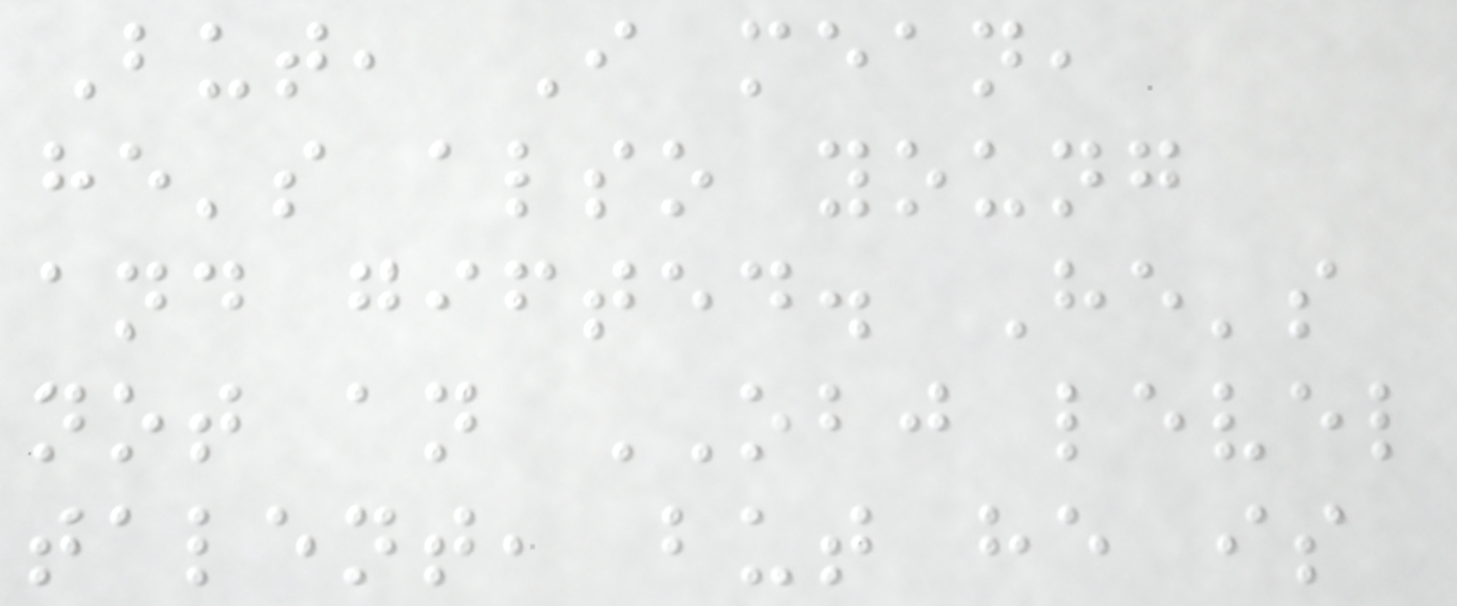But, I mean,
he's also young
and gifted. He's
not an OBJ level
talent, but he is
